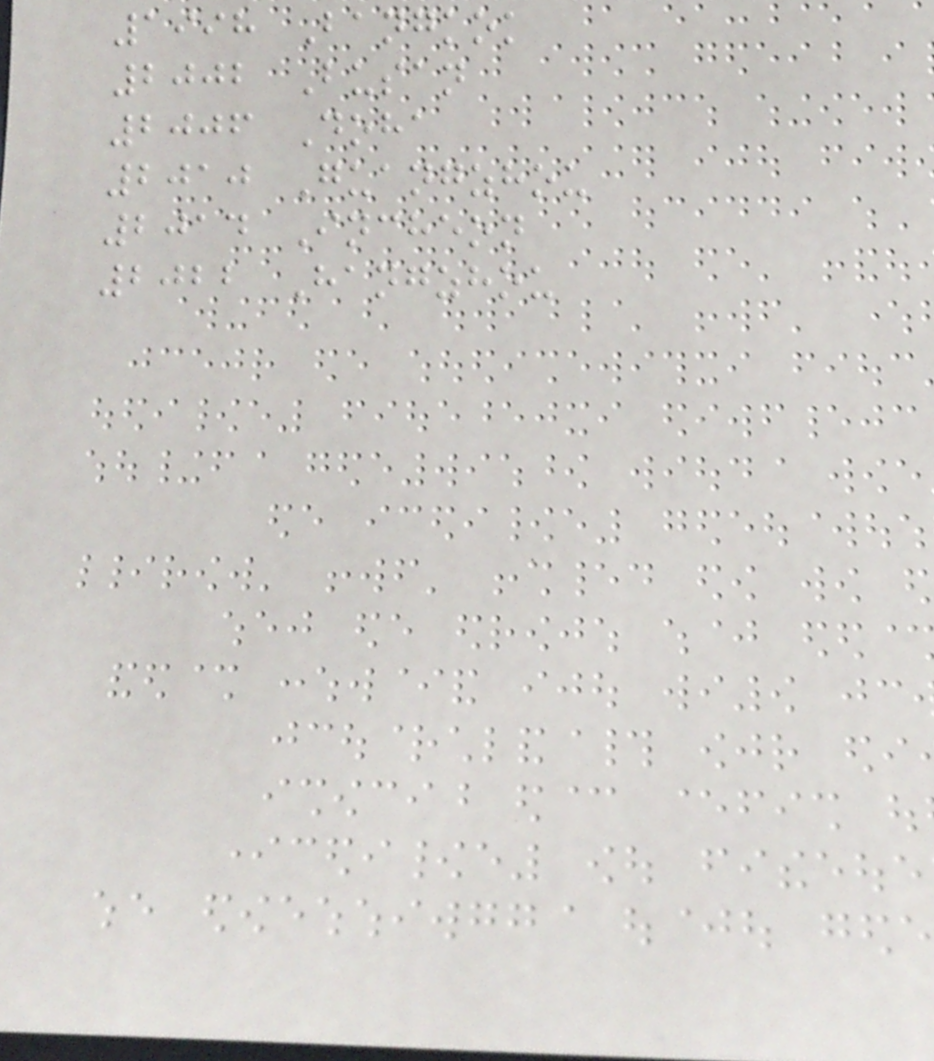1998 Bangkok
2002 Busan
2006 Doha
2010 Guangzhou
2014 Incheon
2022 Hangzhou
